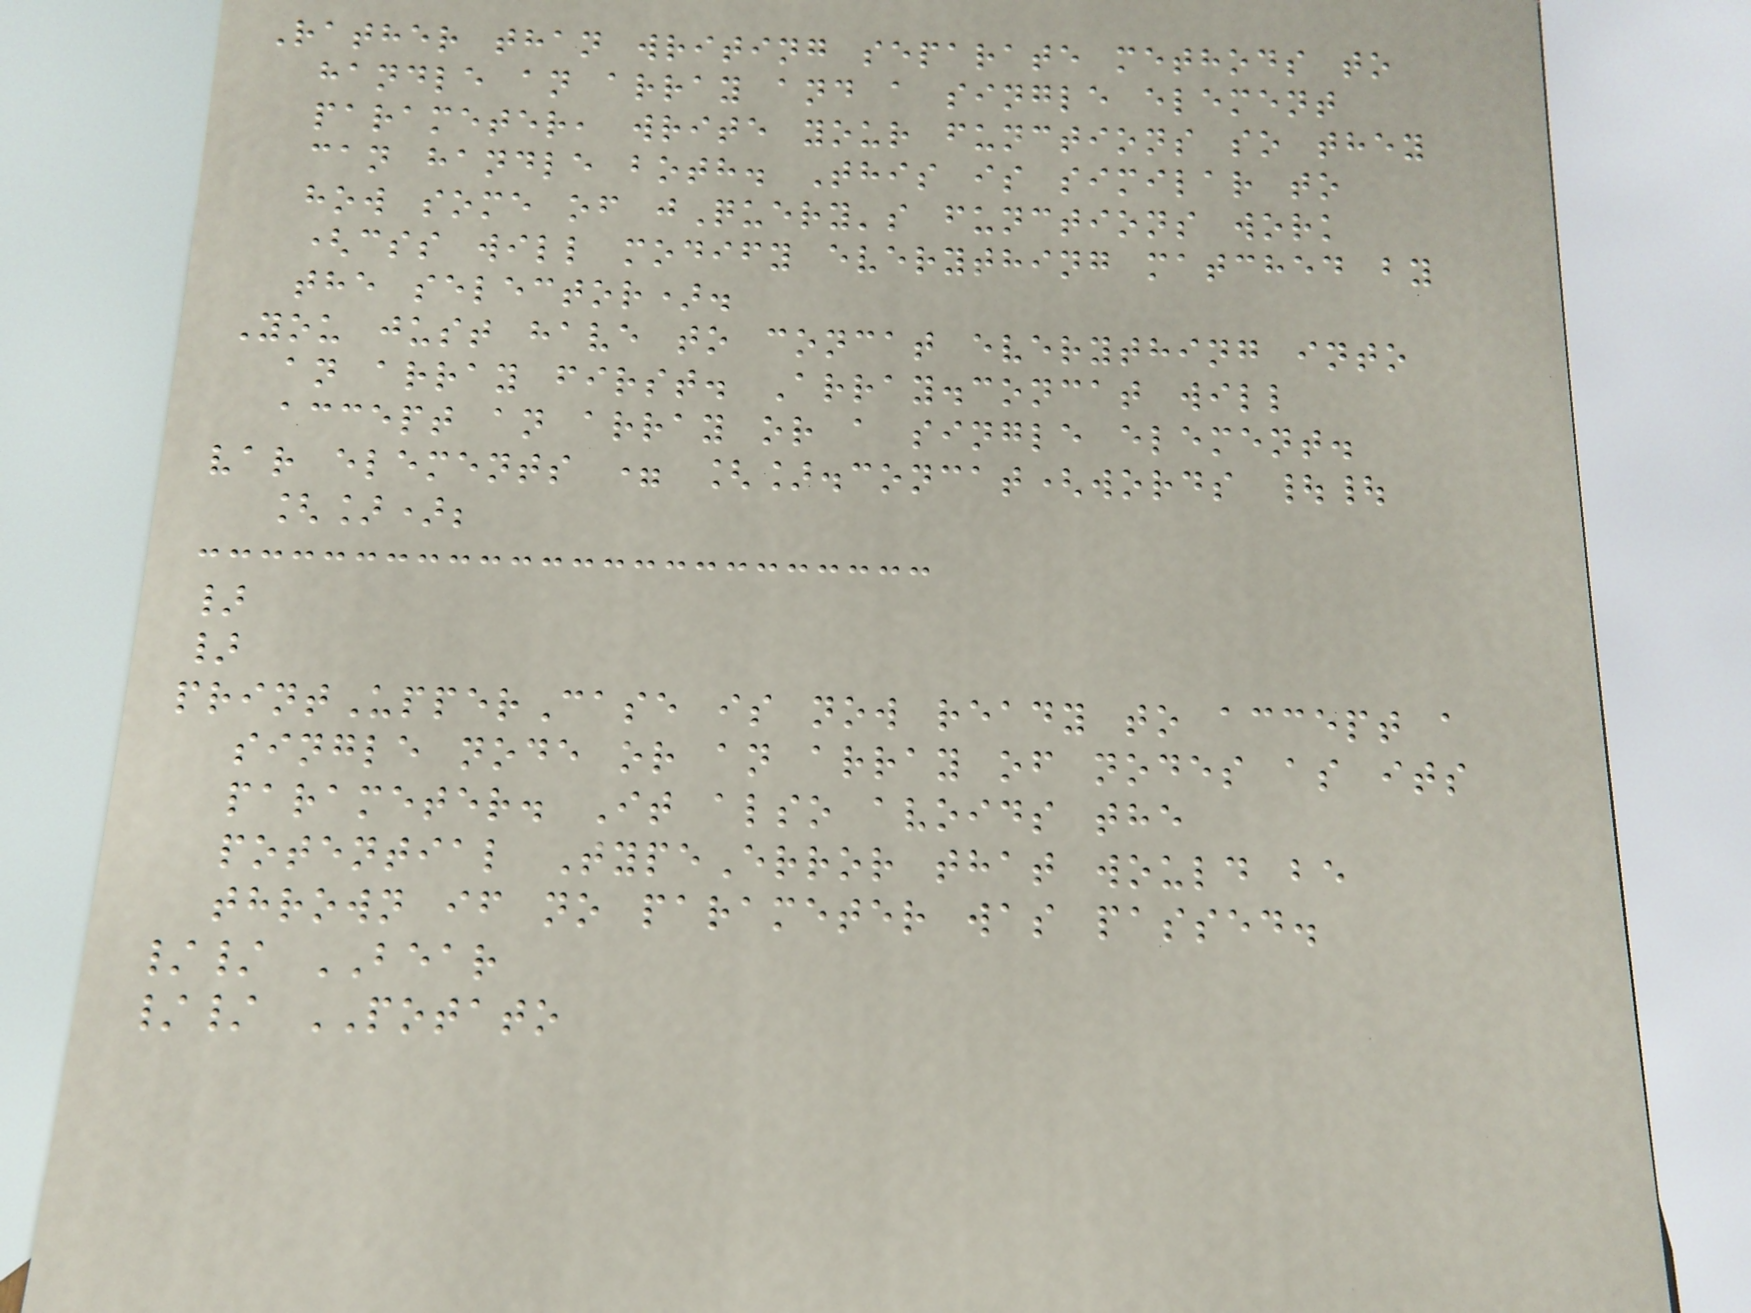Rather than writing separate methods to
handle an array and a single element
parameter, write your functions so they
can handle both. This is similar to
how some of jQuery's functions work
(css will modify everything matched by
the selector).
You just have to concat everything into
an array first. Array.concat will
accept an array or a single element.
var elements = [].concat(words ||
[]);
}
}
printUpperCase is now ready to accept a
single node or an array of nodes as its
parameter. It also avoids the
potential TypeError that would be
thrown if no parameter was passed.
// BEAR
// POTATO
